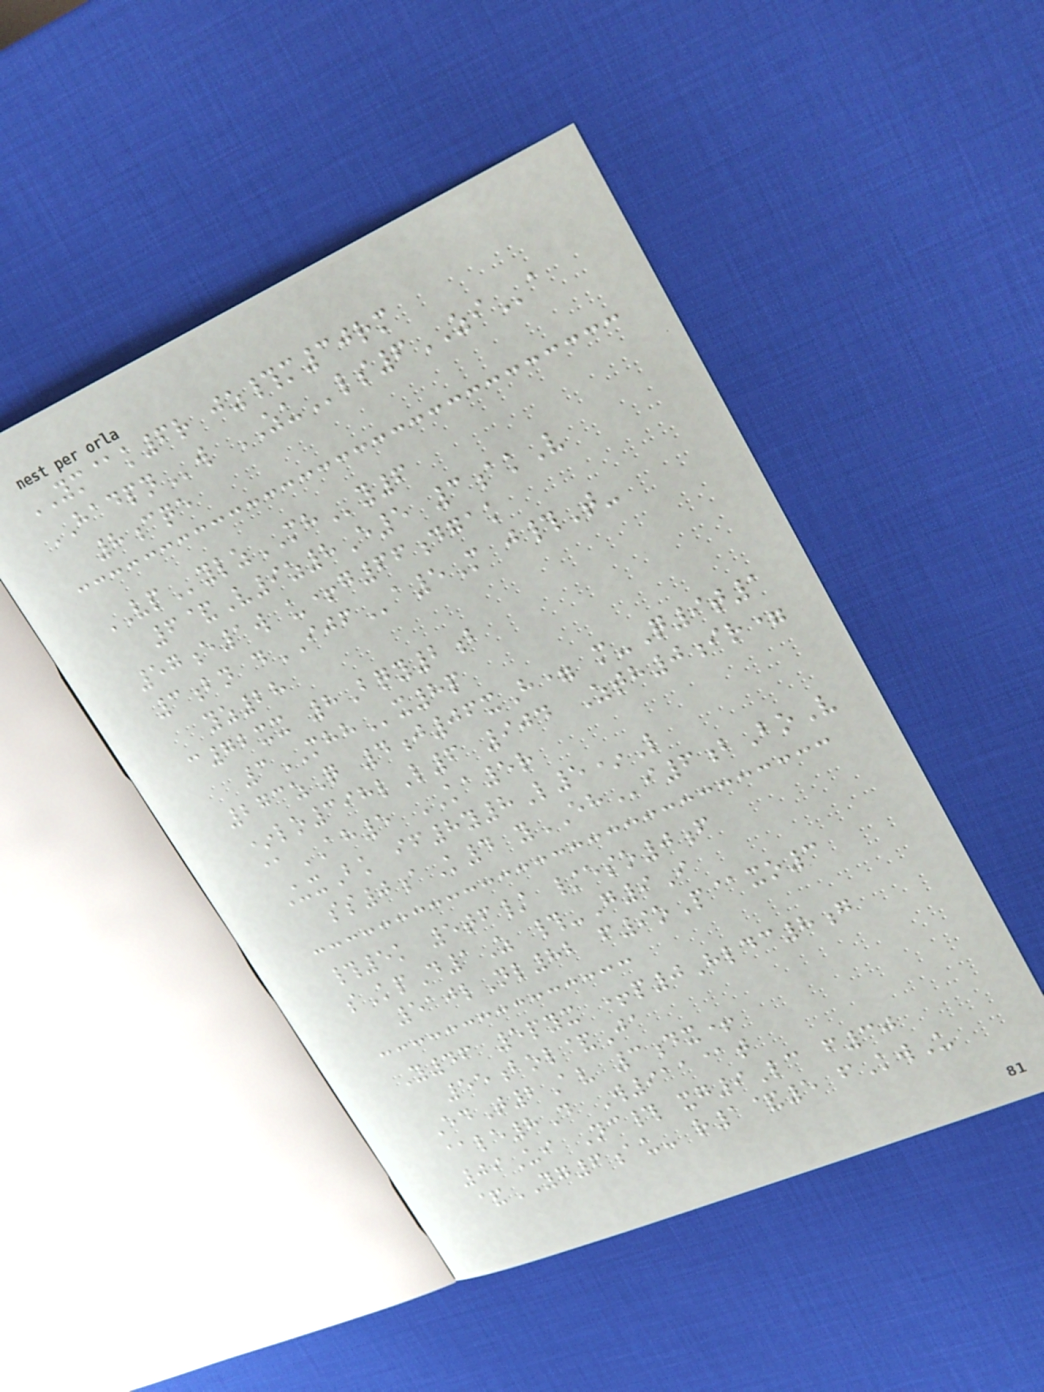YM@k6r jz#m30rm
HADPNw ZUls6ZIa
8cqe
VPylzMHy6
6&V9z8E5 3akV
57e1w u+g66dgak
3bn dIJFa5M j#T-
yz28
c72xx 8Bqy2b
3MHHx8p
273zQ 4j06xH= m-Q9t1
*lo398lL6 904 Zth0ir=
@AH5 KA5r
UxBk if8y8L5*L
ss0aK4 yEHi6bBoV
#5k 5tf/ /eso0f
sKpD1Z #-G9I
510lNl82 f9oP@xo3
Y46 5pyx +p0Hldc8g
55bol&Ja
EdT2Av 3dx+
@le8D W911@t
09Ui Nc# xg9Lc f30
&YG6au- r1&5 fKwU
